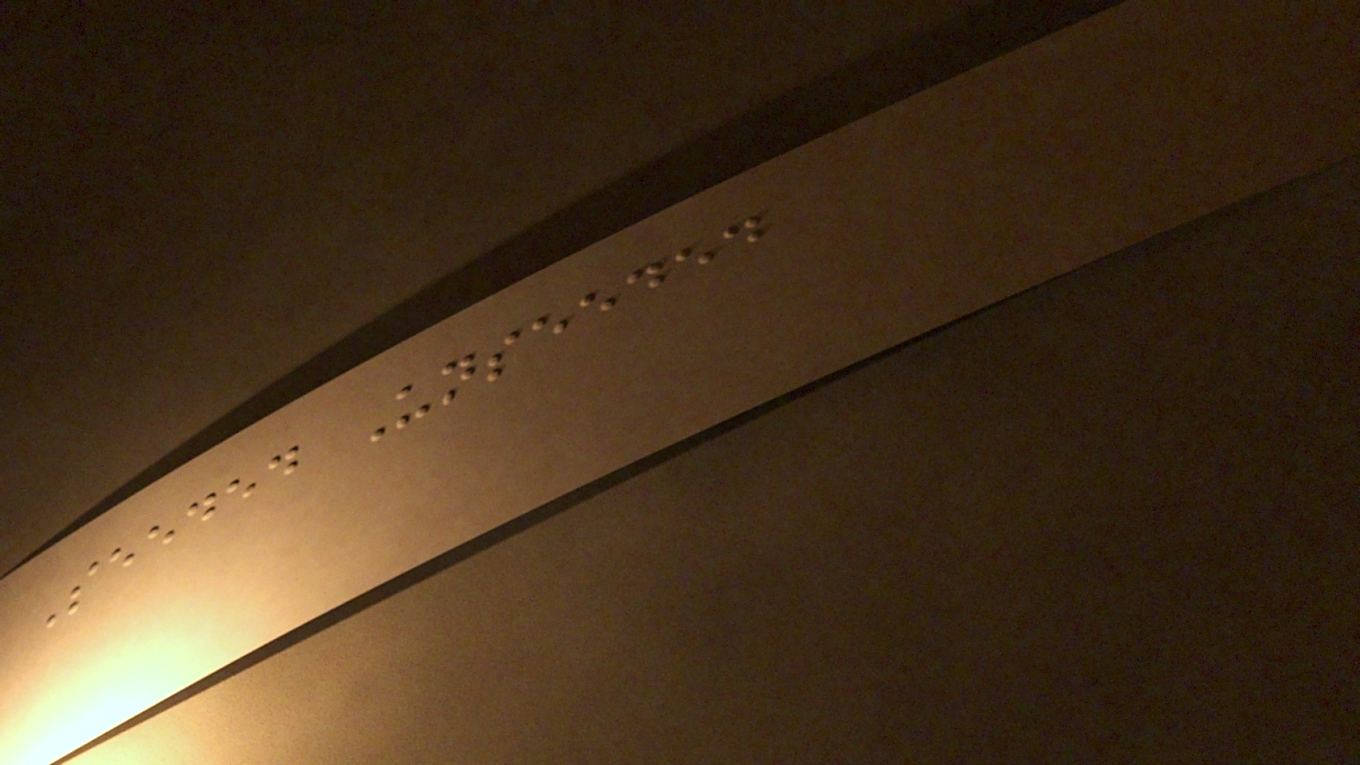Seeded Unseeded
